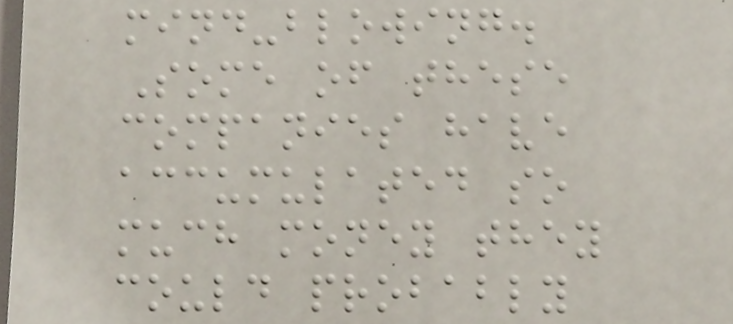mind-blowing.
Some of these
companies have
accumulated so
much money they
could probably
